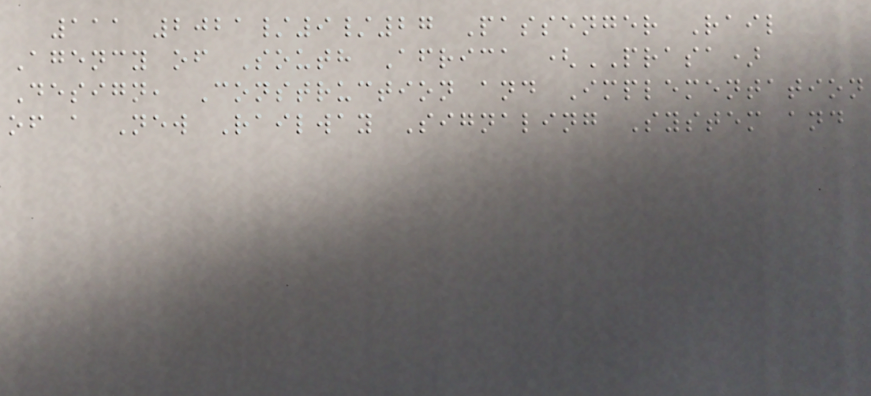111 2021/9/27 Passenger Rail
Agency of South Africa (PRASA)
Design, Construction and Implementation
of a New Railway Signaling System and
